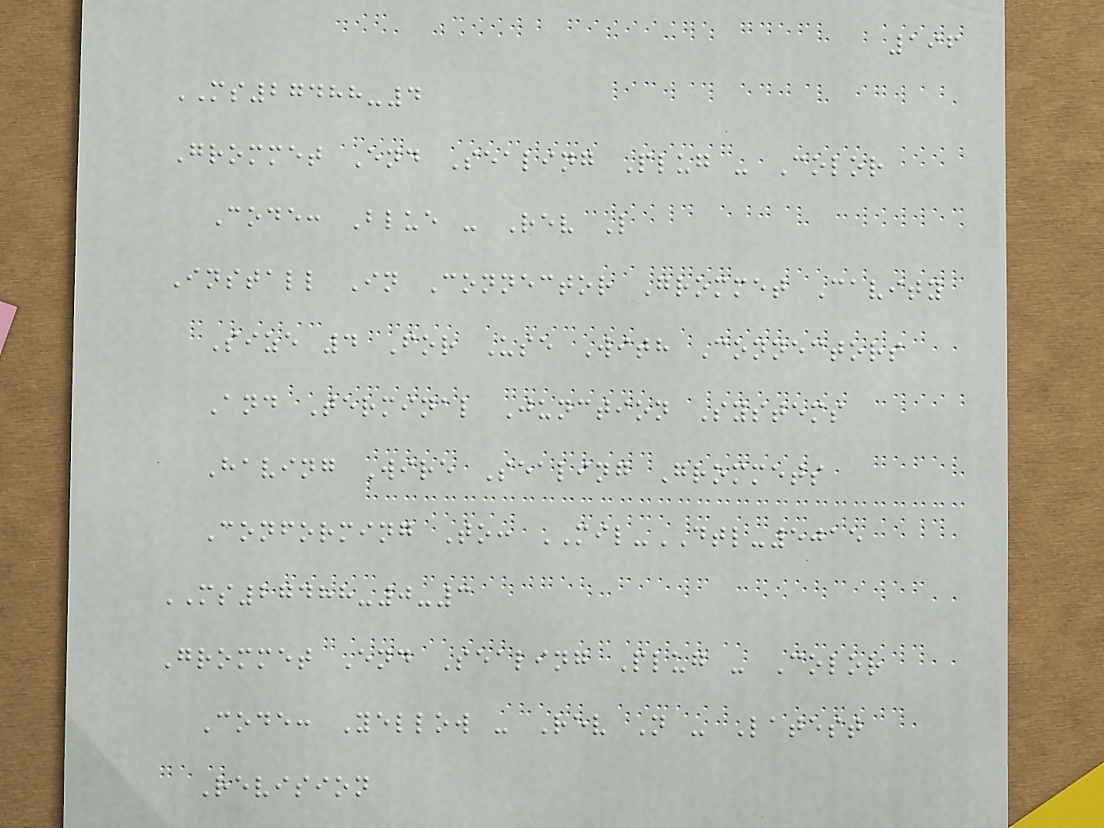196
MS27488-4
Grommet End Sealing Plug - Color
Code: Blue - Rev L
Install In Connector Grommet Cavity
Size 4 For Use With Connectors
And Terminal Junction Systems
Having Wire Sealing Grommets
Conforming To: MIL-DTL-5015
MS27488-0-3
Grommet End Sealing Plug - Color
Code: Yellow - Rev N - Latest
Revision
